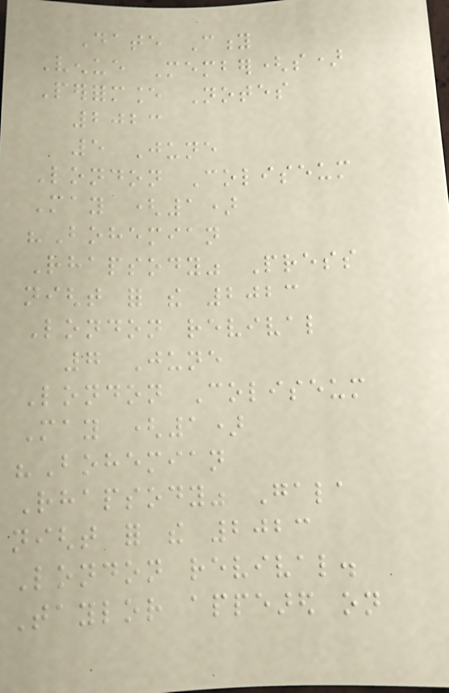Date City
Venue Member(s)
Performance Notes
2023
5 June
London Coliseum
May (1)
"Bohemian
Rhapsody" Press
night for the 2023
London revival
7 June
London Coliseum
May (1)
"Bohemian
Rhapsody" Gala
night for the 2023
London revival.
Taylor appeared on
